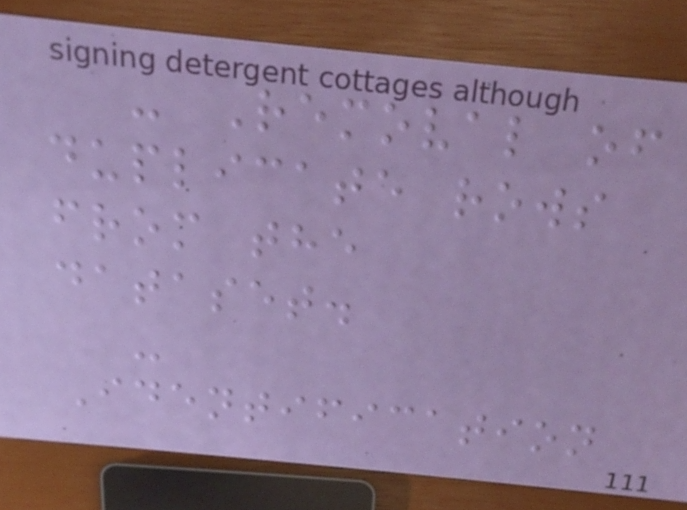- Removal of
duplicate rows
from the
dataset.
-
Identification
